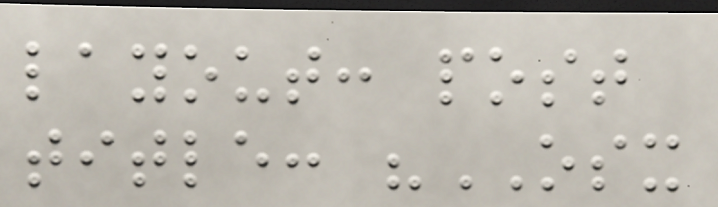layout: post
title: "OSX
